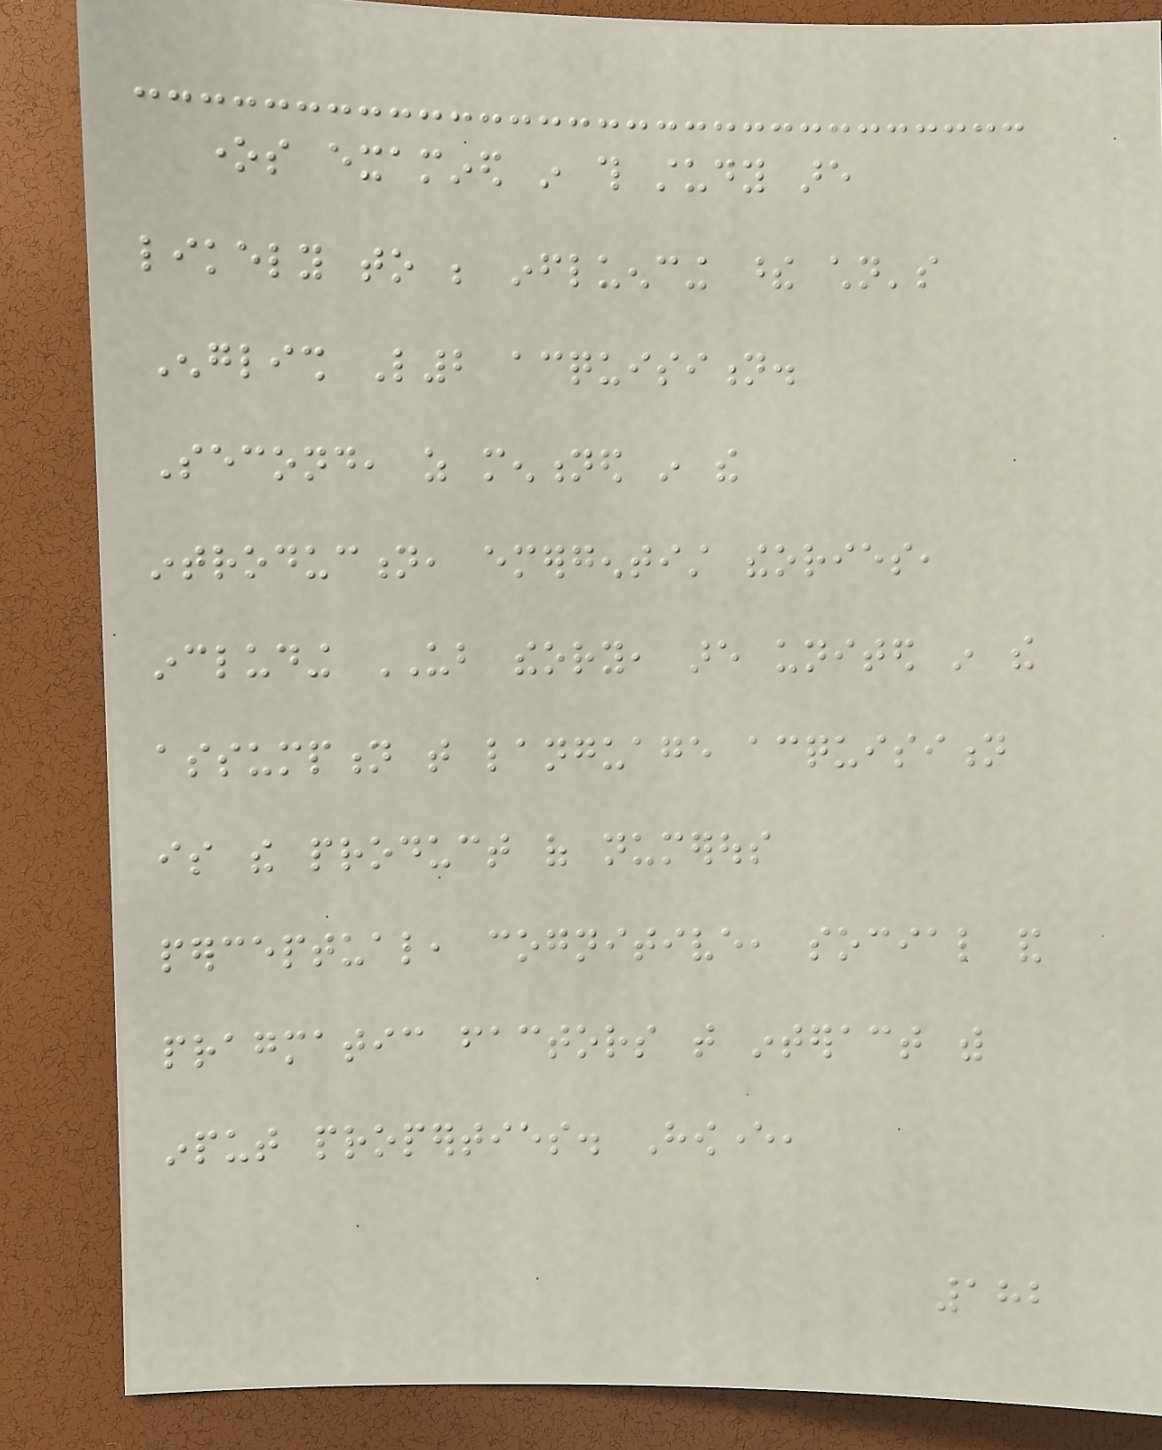ones examined in this study are
likely to be influencing these children's
English L2 acquisition.
Second, as mentioned in the
introduction, emergentist theories,
including UB theory, are united in the
assumption that language acquisition
is the product of numerous
perceptual, cognitive, social and
pragmatic factors that interact with
input properties. However,
182
